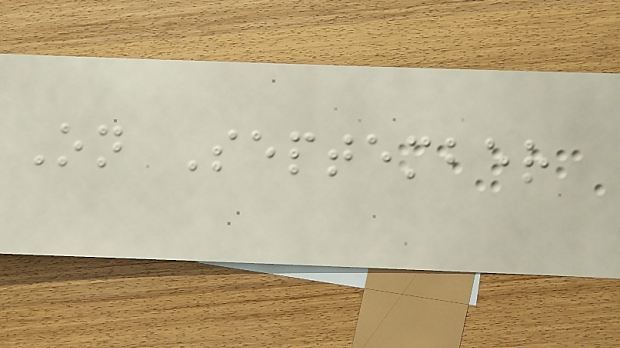On September
